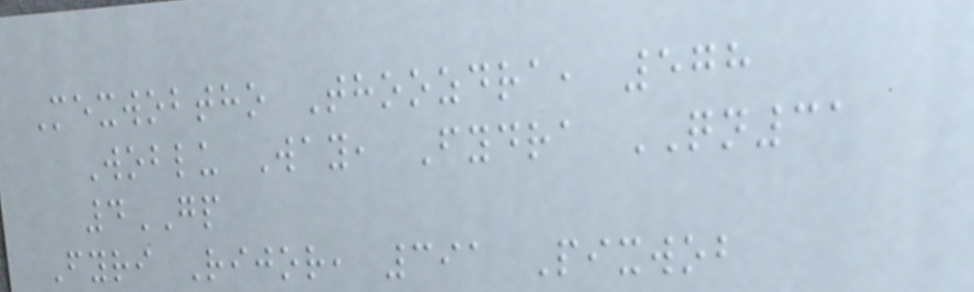Mexwobtho Thoozdra, 578
Woblu Way, Fydra QN31
4GP
Fyri Rijor, 391 Pixwob
